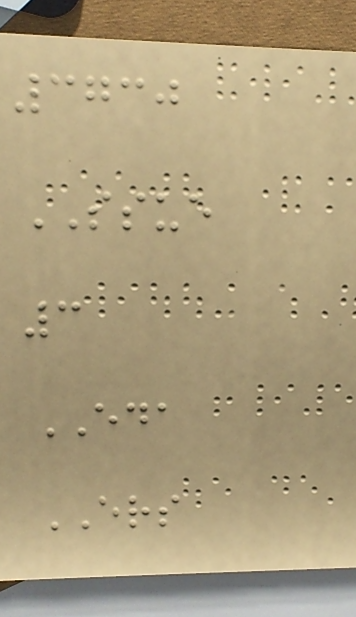3730
SSUE
3
EDA
ERS
